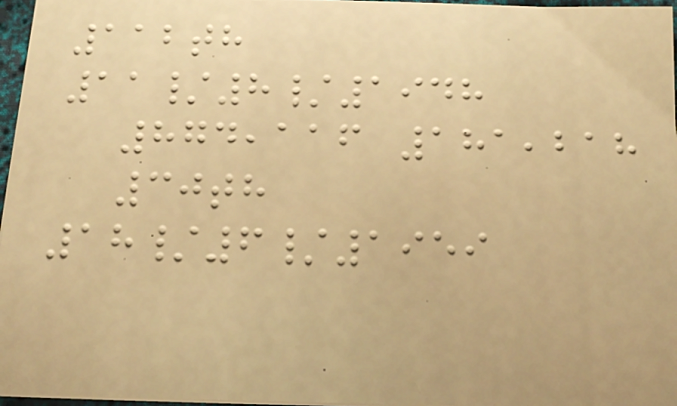112th
11/8/1948
874,116 181,218
30th
18/6/1959
